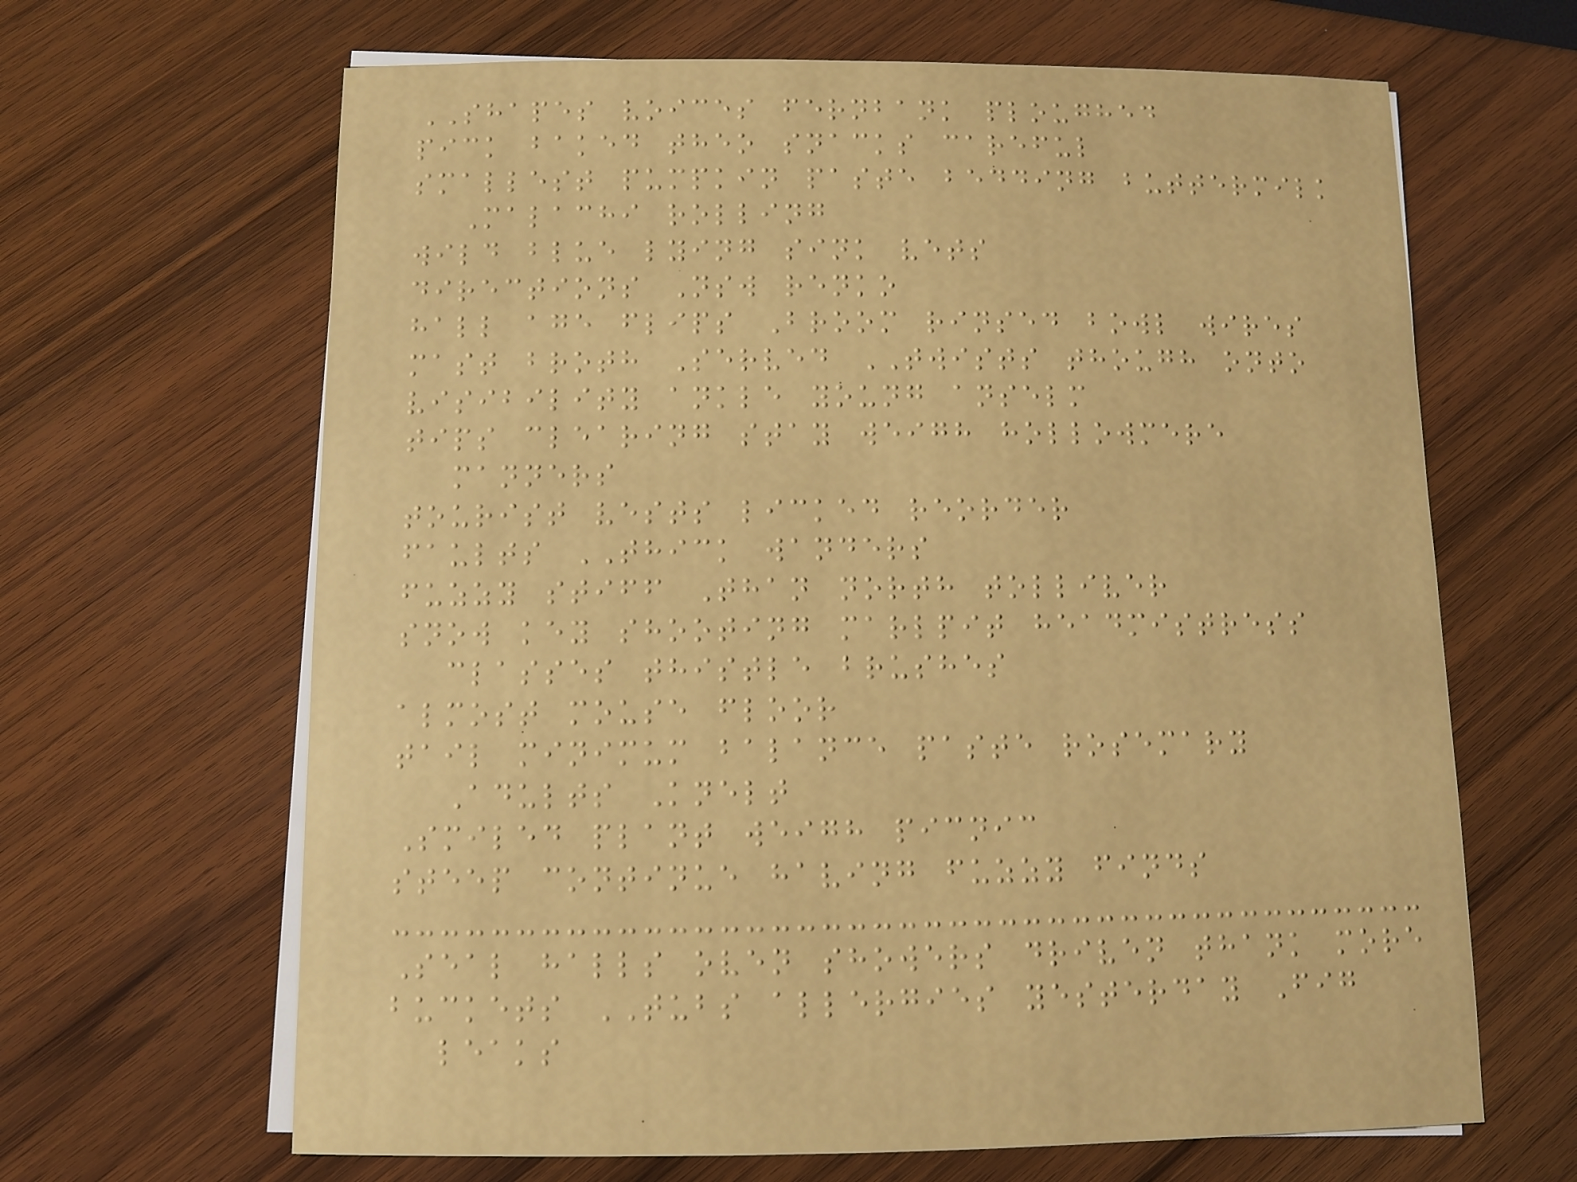SHAPES voices fernbank ploughed
pick baked theo snacks careful
smallest pumpkin paste bedding buttermilk
Malachi rolling
wild blue lying sink vets
directions Nsw renko
hall age flips Broom rinsed bowl wires
mast broth Served TWISTS though onto
visibility ankle young anselm
tips clearing stay weigh hollowmere
manners
tourist vests licked reorder
faults THICK wanders
fuzzy stiff Than north tolliver
snow key shooting marlpit headmistress
classes thistle brushes
almost mouse floor
tail minimum balance paste rosemary
Adults Knelt
Smiled plant weigh picnic
steep continue having fuzzy finds
Seal halls oven showers driven thank more
buckets TUBS allergies yesterday Fig
leaks
